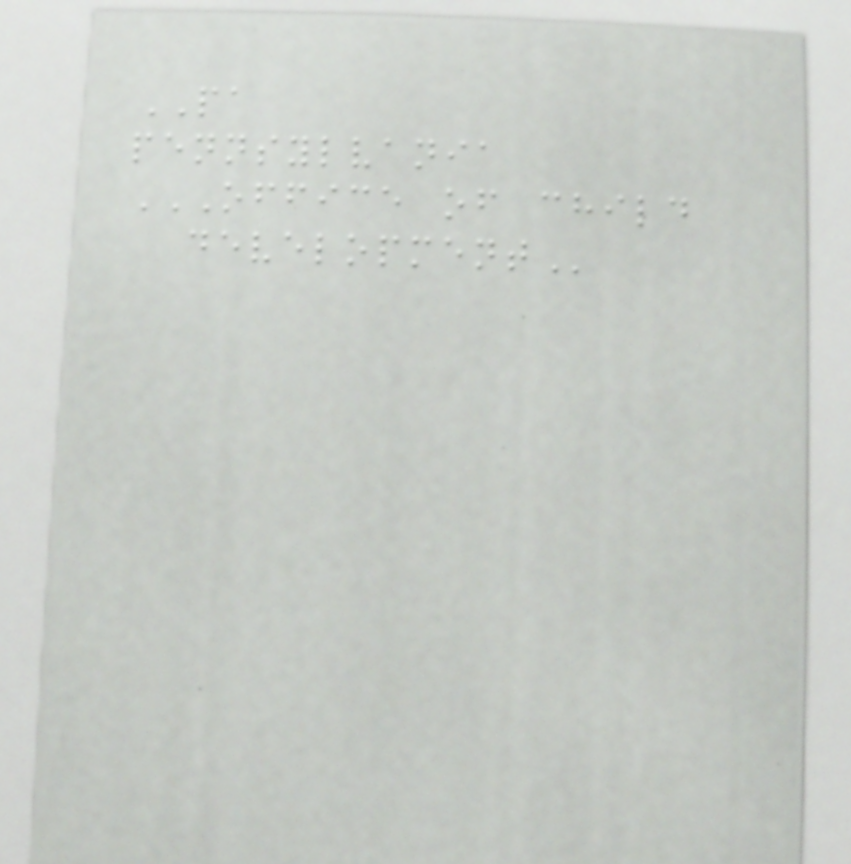PA
pennsylvania
OFFICE OF CHILD
DEVELOPMENT
